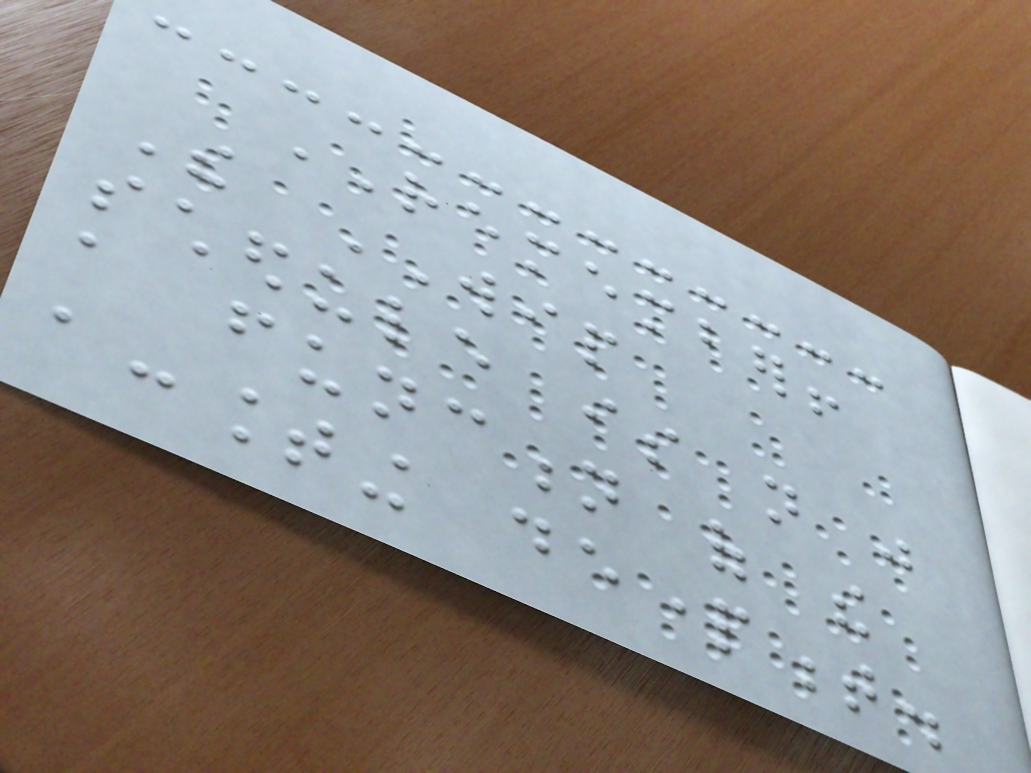REMEMBER!
The WIP
schedule is not just
a function of the
accounting department.
